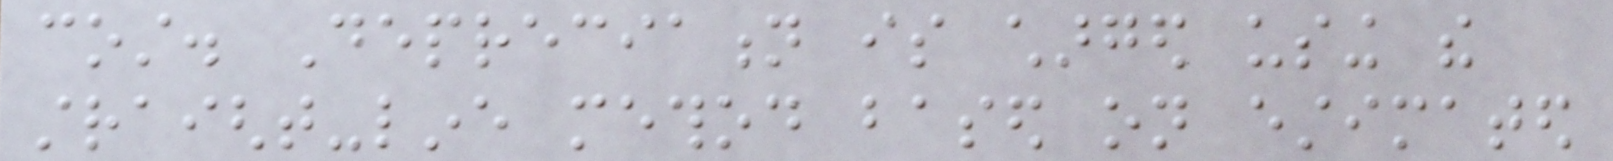cost. Depreciation is charged using the
straight-line method based on estimated
